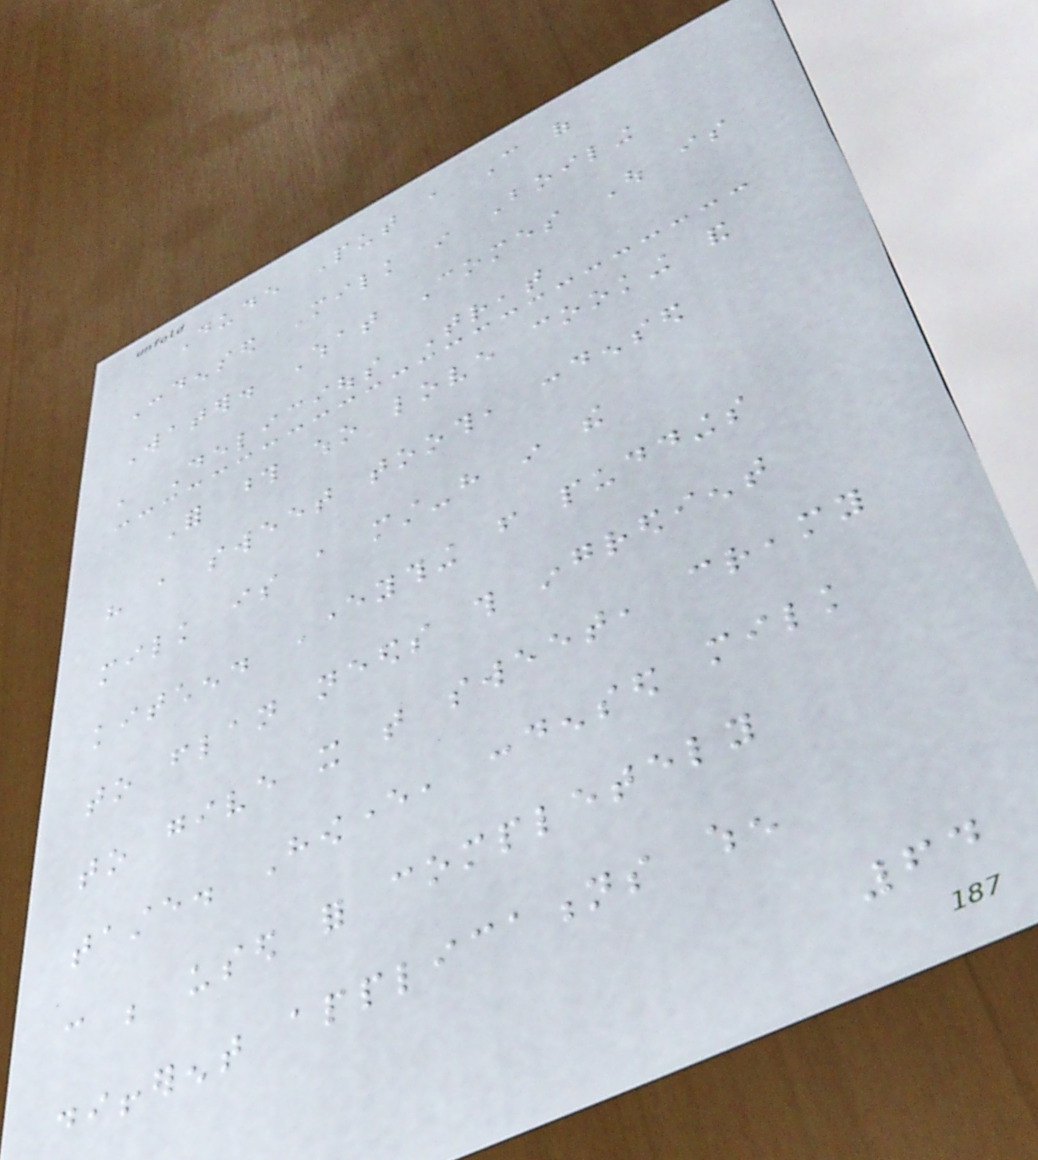Dude Put a Can of
Condensed Milk in Boiling
Water. What Comes Out is
a Delicious Treat
For those who love cooking and
have a sweet tooth, condensed
milk is a must-have in the
kitchen. Everything from puddings
to flan needs this ingredient
to give it that sweet, creamy
taste. However, condensed milk
can be used for completely
different applications when
64
